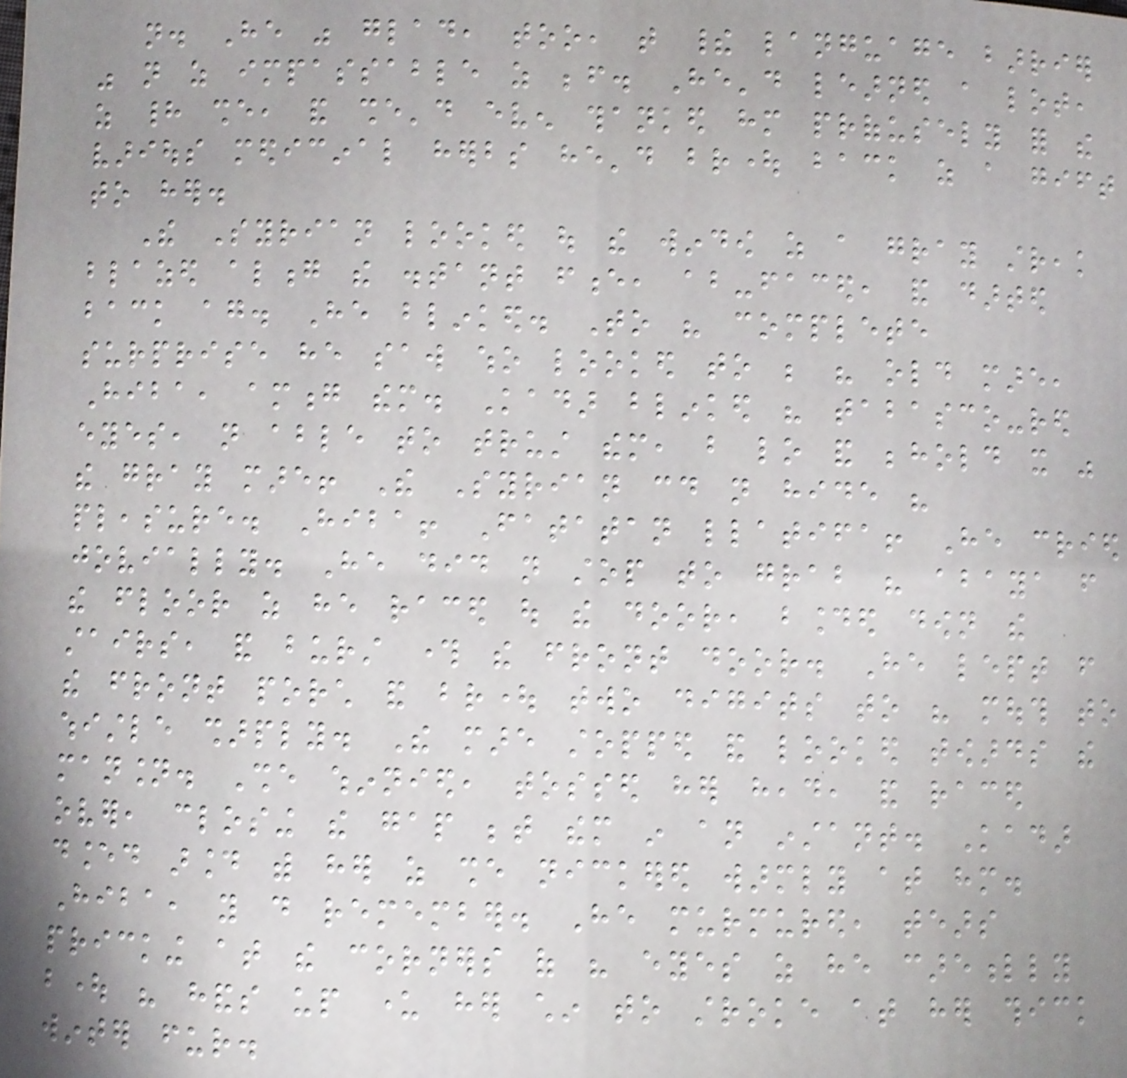not. He was glad, too, that their language barrier
was not as impassable as before. He'd learned a lot,
as had she, and she'd even thanked him profusely for the
various medicinal herbs he'd brought back as a gift
to her.
The Syrian looked out the window as a gray streak
blazed along the distant fence, about-faced, and darted
back again. He blinked. To his complete
surprise he saw who looked to be his old mare,
Hiba, among them. Kadar blinked his tabasco-red
eyes, not able to trust them, but lo and behold it was
the gray mare! The Syrian could not hide his
pleasure. Hiba! Fatatan llatifa! He cried
jovially. He did not stop to grab his abaya from
the floor as he raced out the door, bounded down the
stairs, and burst through the front door. He lept from
the front porch and brought two digits to his mouth to
whistle sharply. The mare stopped and looked towards the
mansion. She whinnied, tossed her head, and raced
over, closing the gap between them in an instant. Kadar
danced around with her as she nickered warmly at him.
Hiba, you do remember. He murmured, tears
pricking at the corners of his eyes as he carefully
bought his hands up under her chin to stroke at her thick
winter fur.
